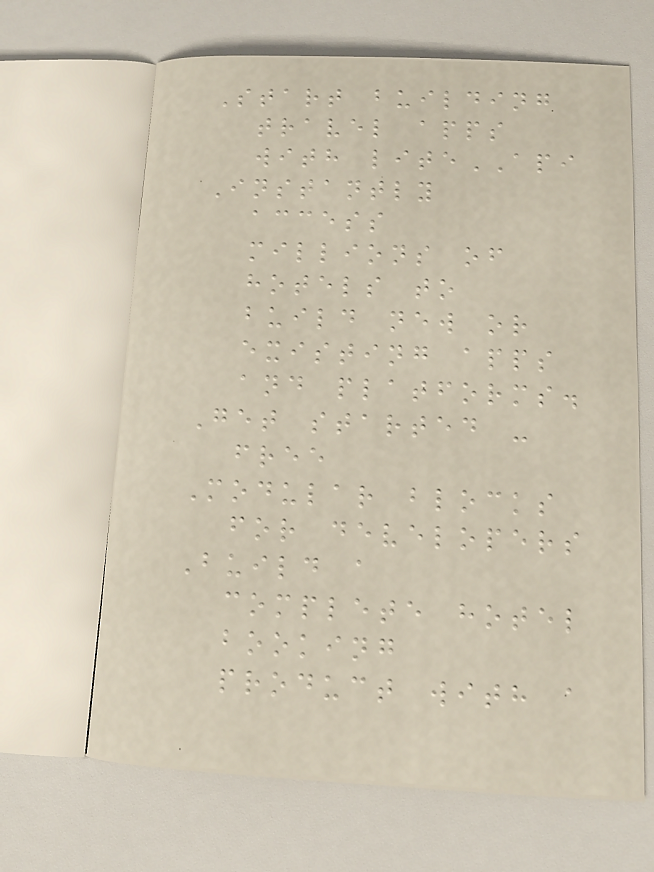Start building
travel apps
with liteAPI
Instantly
access
millions of
hotels to
build new or
existing apps
and platforms.
Get started -
free
Modular blocks
for developers
Build a
complete hotel
booking
product with a
